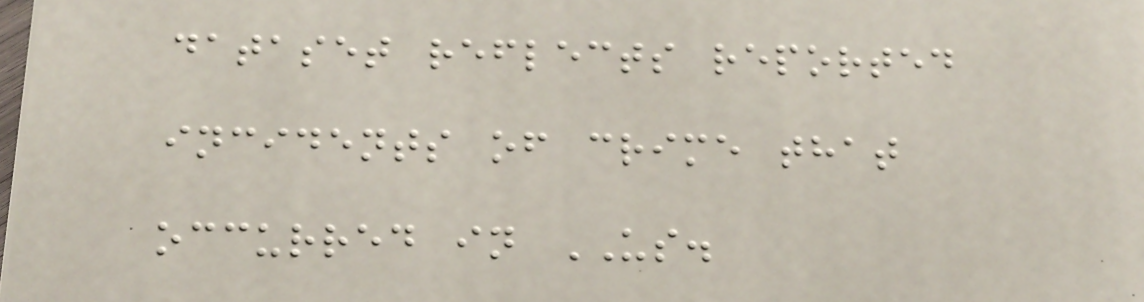dataset reflects reported
incidents of crime that
occurred in US.
